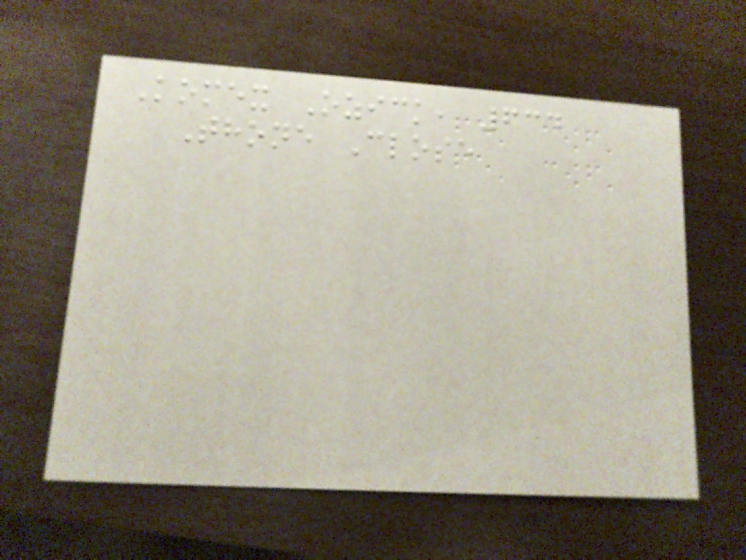Komex Ozick, 634
Thone Close
